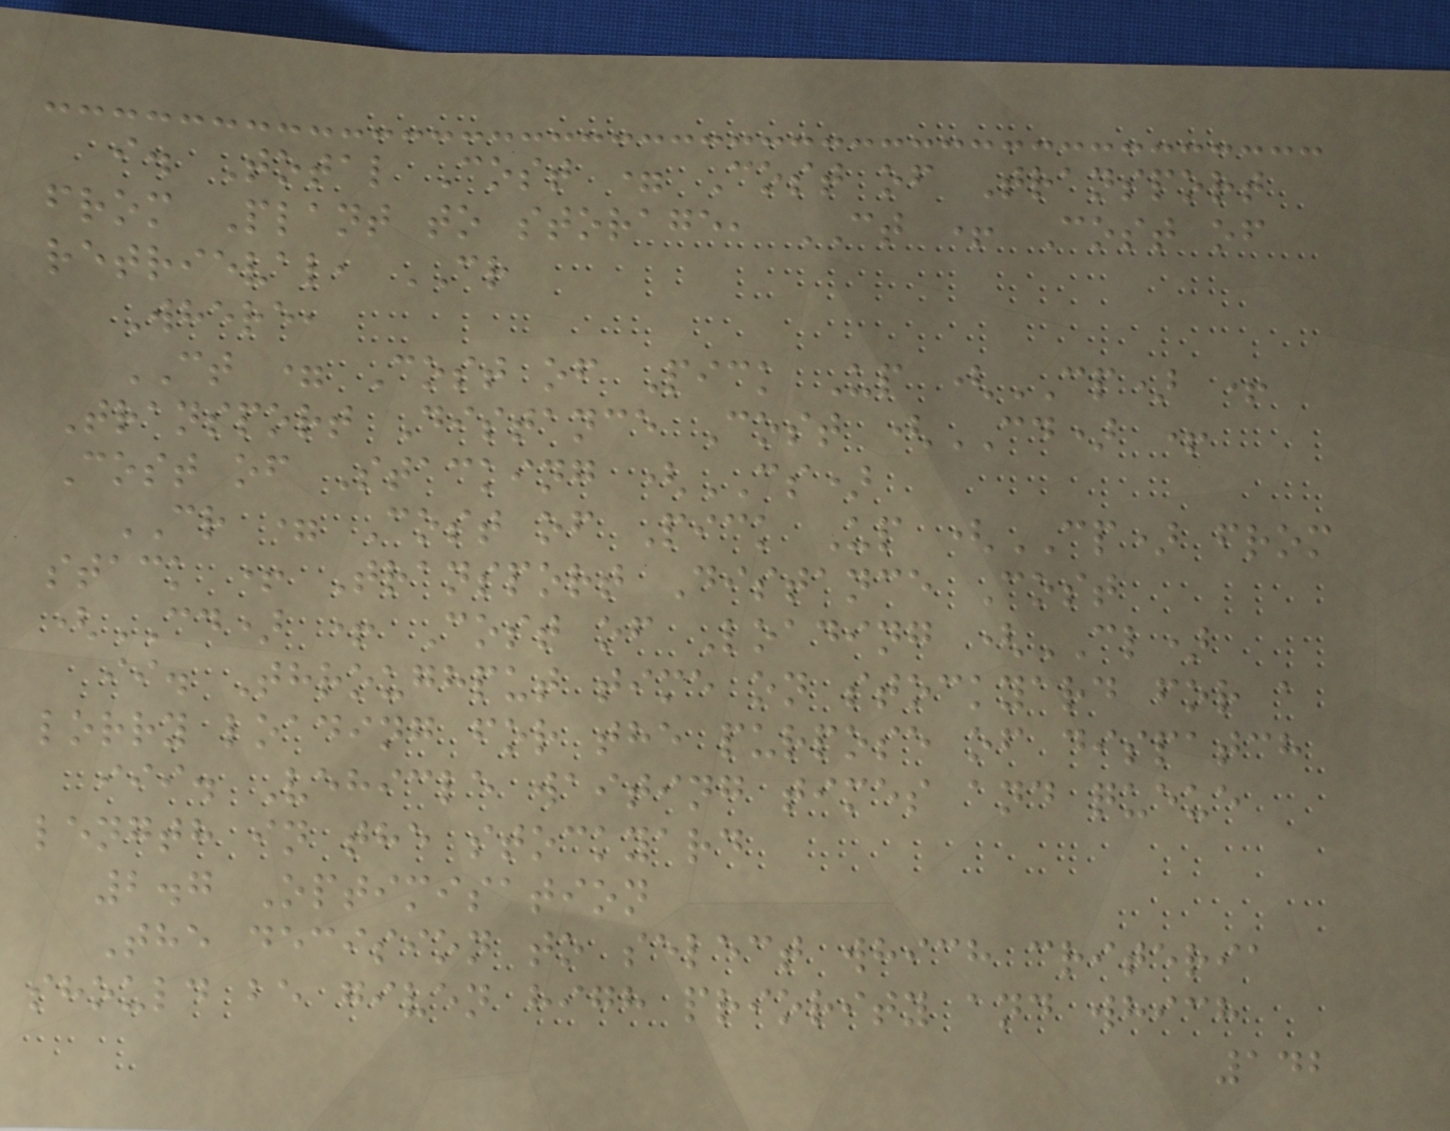i. Total Cost = Cost of Transport
from Plant to storage, CT + Cost of
retrieval, CR
Where,
CT = Cost of Pick Up (CP) +
Transport Distance Cost (CD) +
Cost of Stacking (CS)
CR = Cost of Pick Up (CP) from
stack + Transport Distance Cost
(CD) + Cost of Loading (CL)
ii. Throughput time on stockyard for a
lorry loading for the purpose of dispatch
iii. Vehicle waiting times and queue
length in the stockyard
2.7 Optimisation
The decision to select which criteria
should be given high priority and which
142
